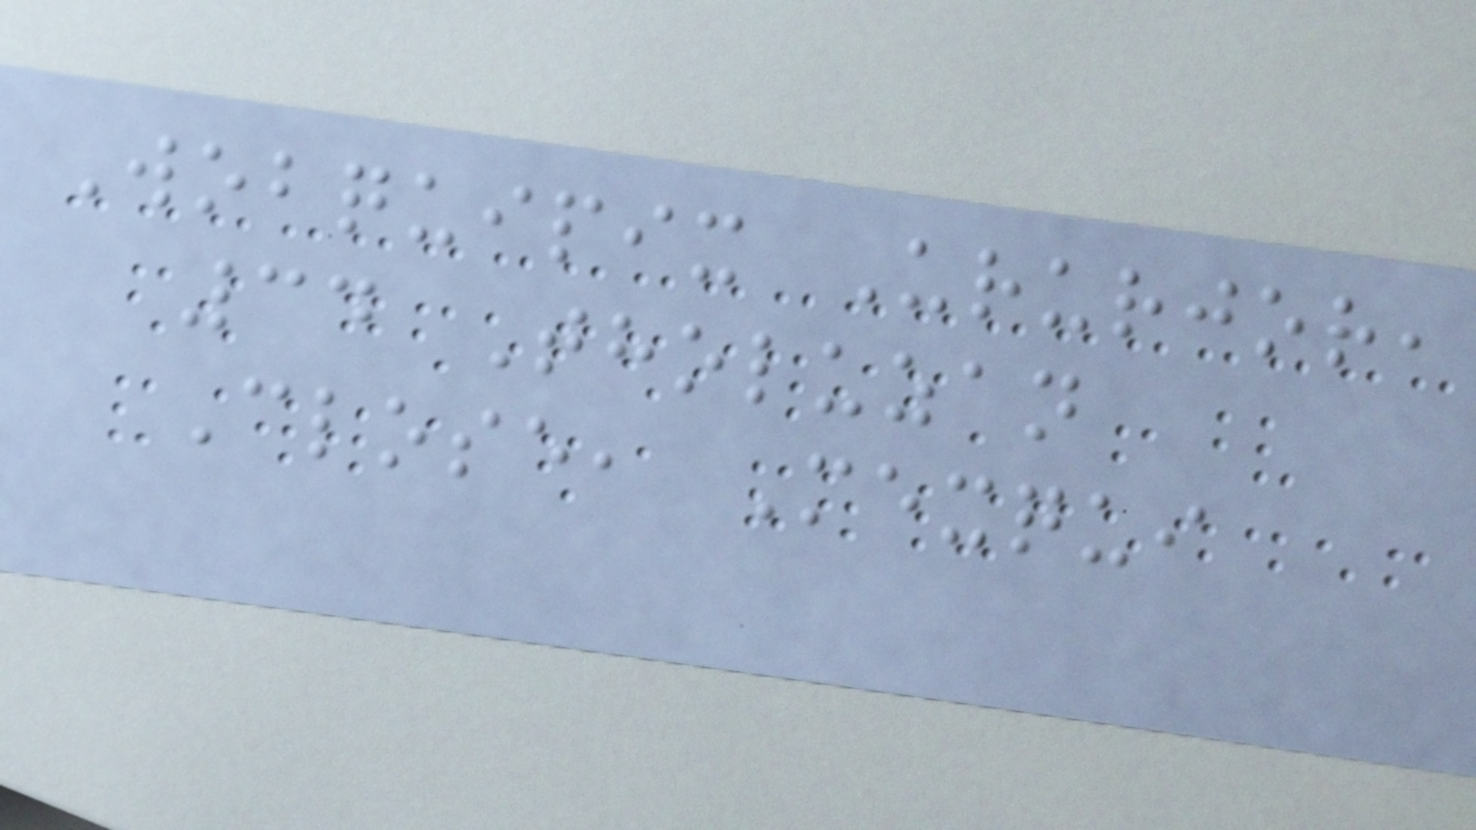Wobquipix Ururjor,
34 Tholuzan
Close, Mexqui
